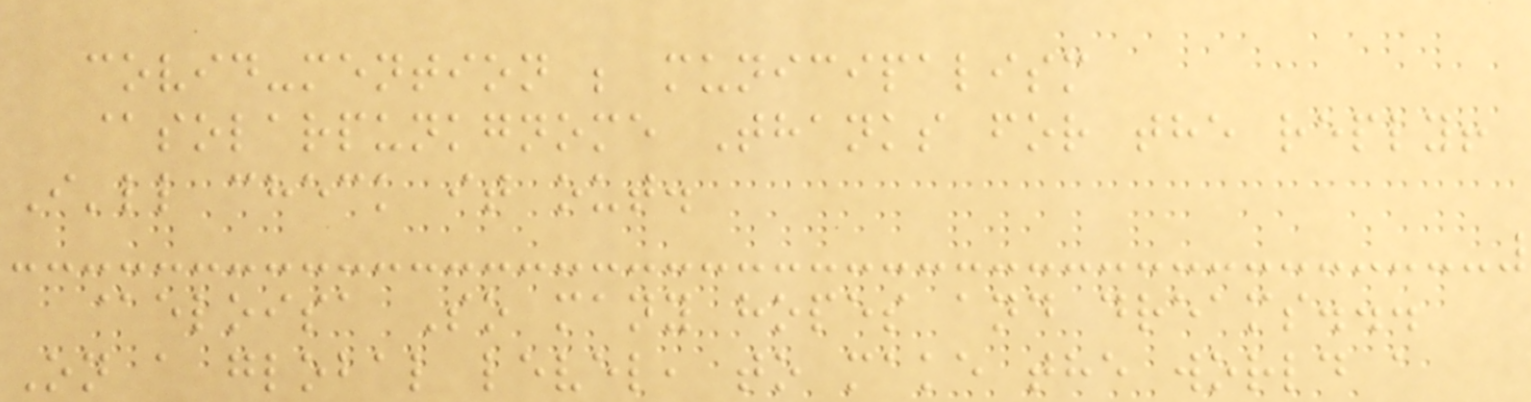covid-mention ; municipalism
@solarpunkgnome Thanks for the reply!
I'll check it out.
@eloisa So many hopes and dreams...
On a global level, to make the world a
